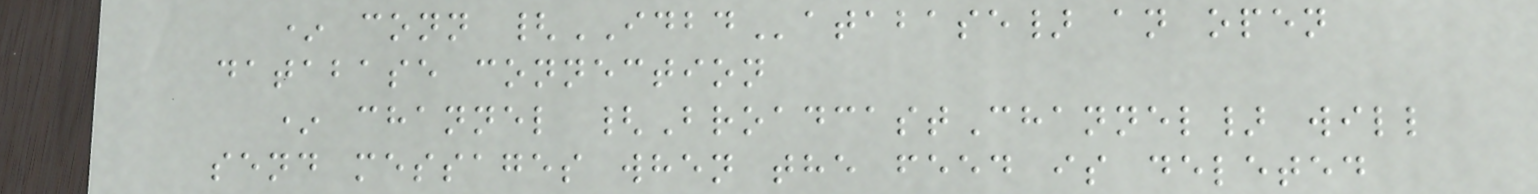* conn {IDBDatabase} an open
database connection
* channel {BroadcastChannel} will
send messages when the feed is deleted
